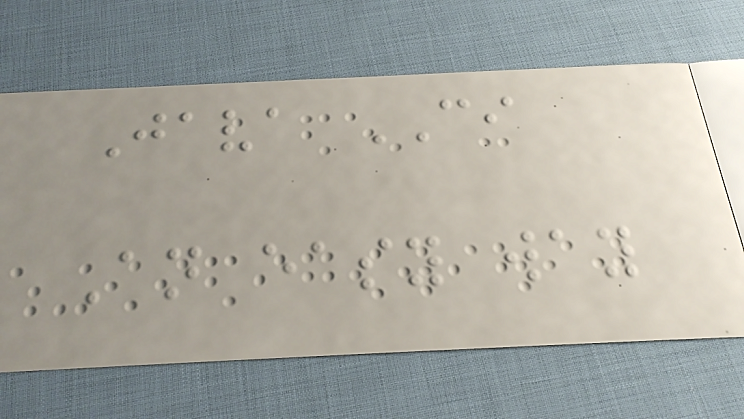Java CI
An easy way
